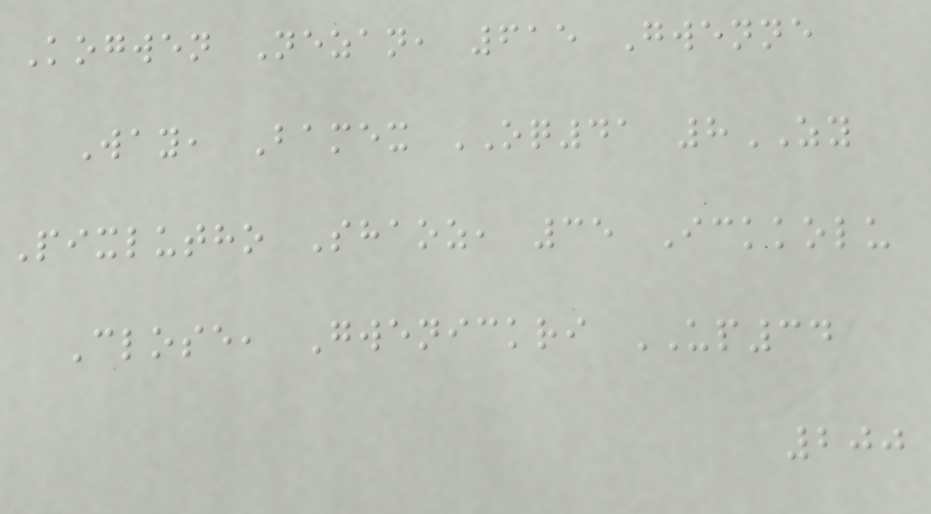Kogwen Nezan, 615 Gwenne
Way, Bamex OQ41 8ZY
Pixlutho Shaoz, 35 Ickkolu
Close, Gwenickri UP34
200
